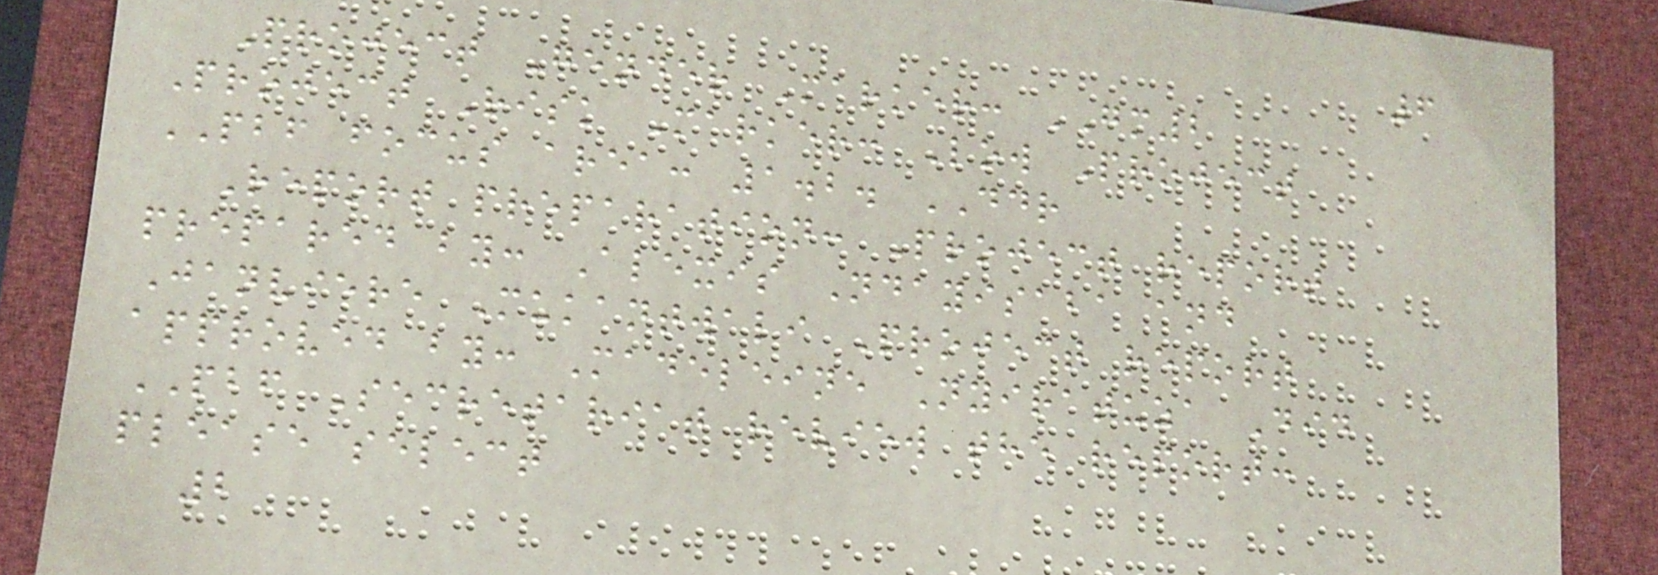6
Project Gender Marker: GM2
Project Risk Marker: Low Project
PBF focus area: 1.2. DDR
Report preparation: Project report
prepared by: Alexis Ndayisaba and
Janviere Mukantwali Project report
approved by: Madeleine Nyiratuza Did
PBF Secretariat review the report:
please select
2
